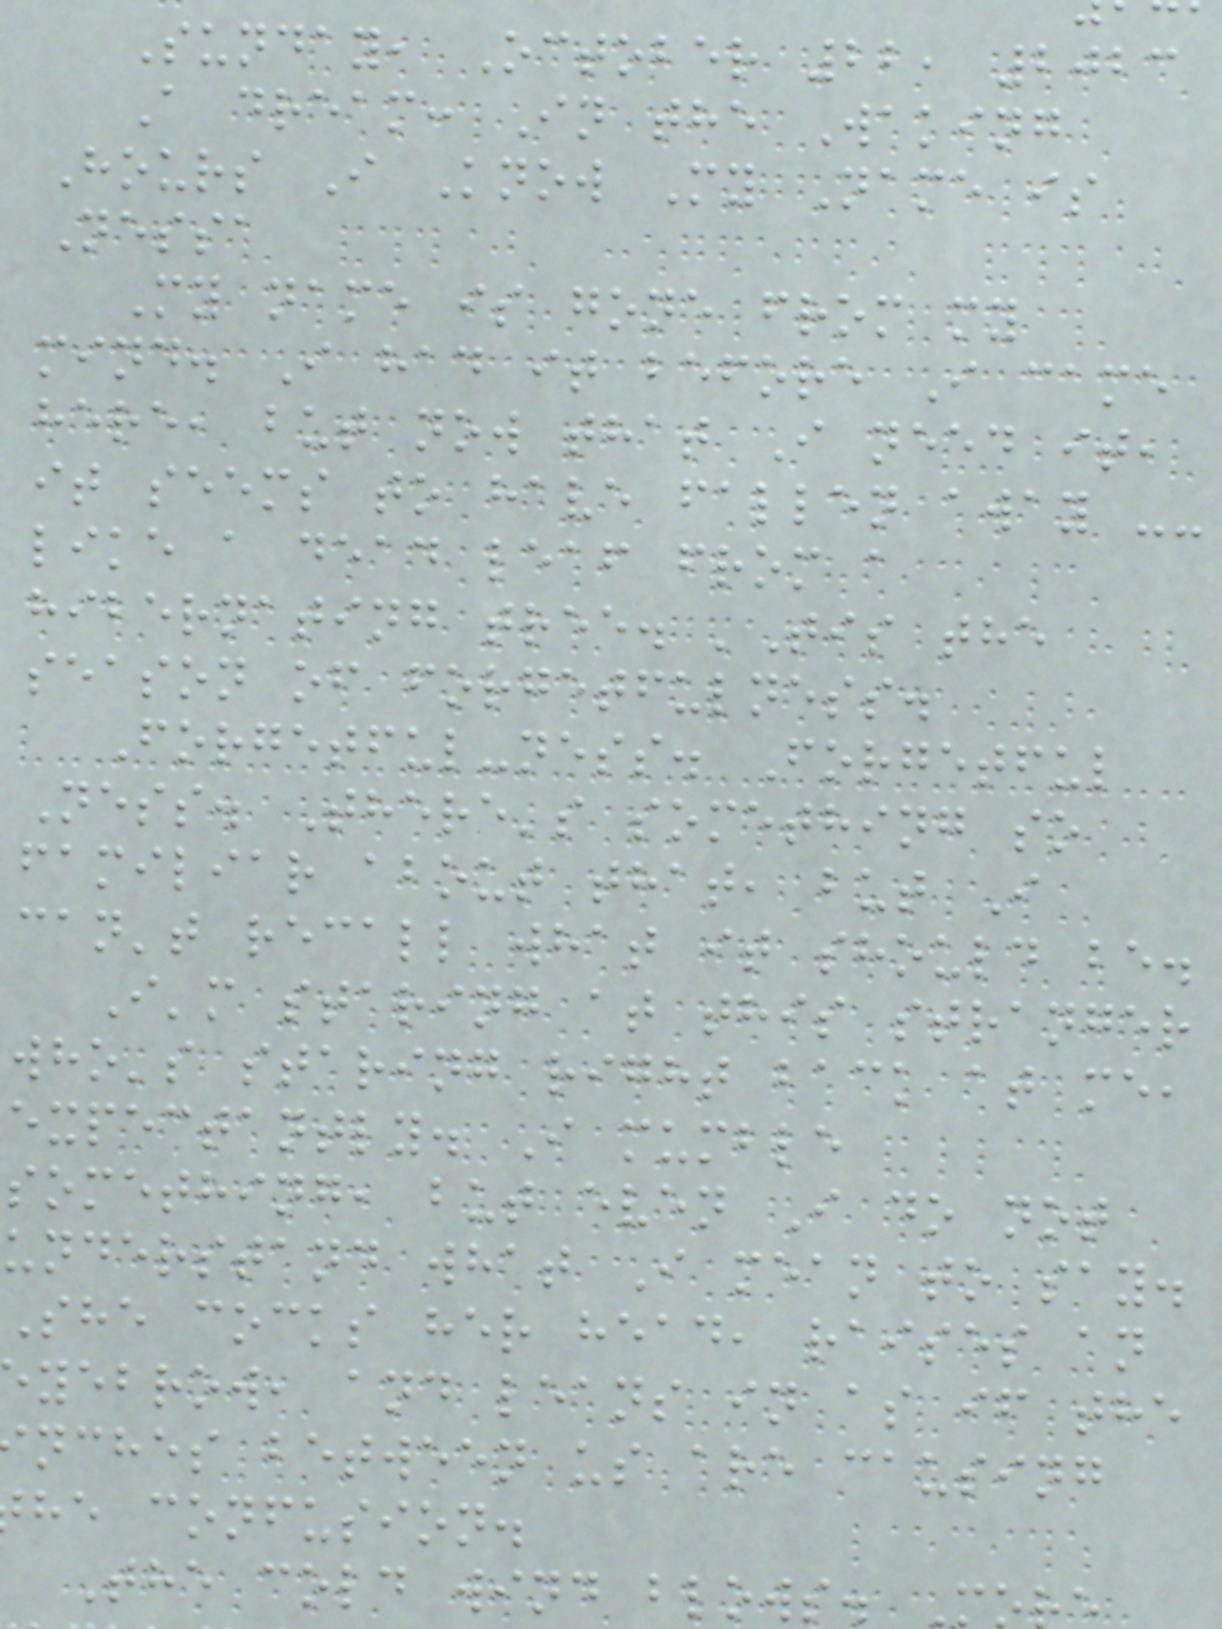Sunday, October 22, 2023
A dream: In the Waking
Hours I Know My Name is
Nessa
My name is gone from my
mind. I had it before I came
here, but now that I need it,
it seems to have fallen away --
like a dead leaf from a
hibernating tree. 'Tis the
season of forgetfulness.
Forgetful-ness. Forgetful
Ness. There's something so
familiar about that, but I
can't recall what it should be.
I'm staring at this stranger
who's staring right back at me,
expectantly. I mumble
something, but even I do not
understand what I mean to say.
She cocks her head, raises an
yebrow, and leans in as if the
nches between us are causing
he confusion.
The cold wind blows. M
